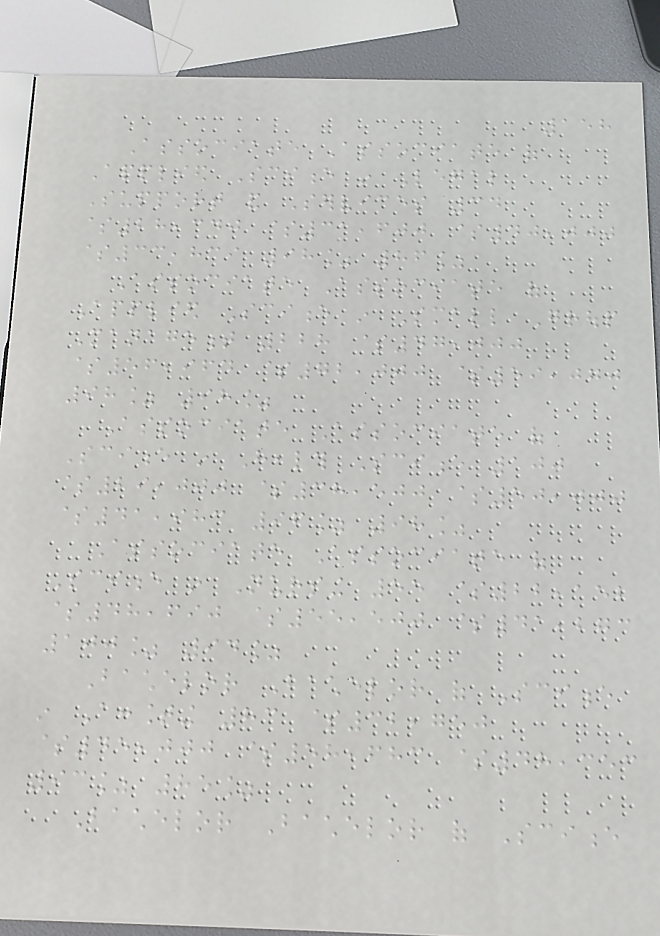158
Associate Associate of
Applied Science in Legal
Support and Services 34
$28,340 $31,600 $40,000
$33,839 98% 86%
Associate Associate of
Applied Science in Small Group
Management 228 $47,000
$56,964 $72,000 $59,070
98% 98%
Associate Associate of
Science in Health Science 100
$29,000 $38,500 $50,000
$41,983 96% 98%
Associate Associate of
Science in Nursing 55 $22,152
$48,690 $55,500 $41,273
100% 94%
Bachelor Bachelor of Science
in Accounting 83 $32,750
$45,000 $58,683 $48,353
93% 85%
Bachelor Bachelor of Science
